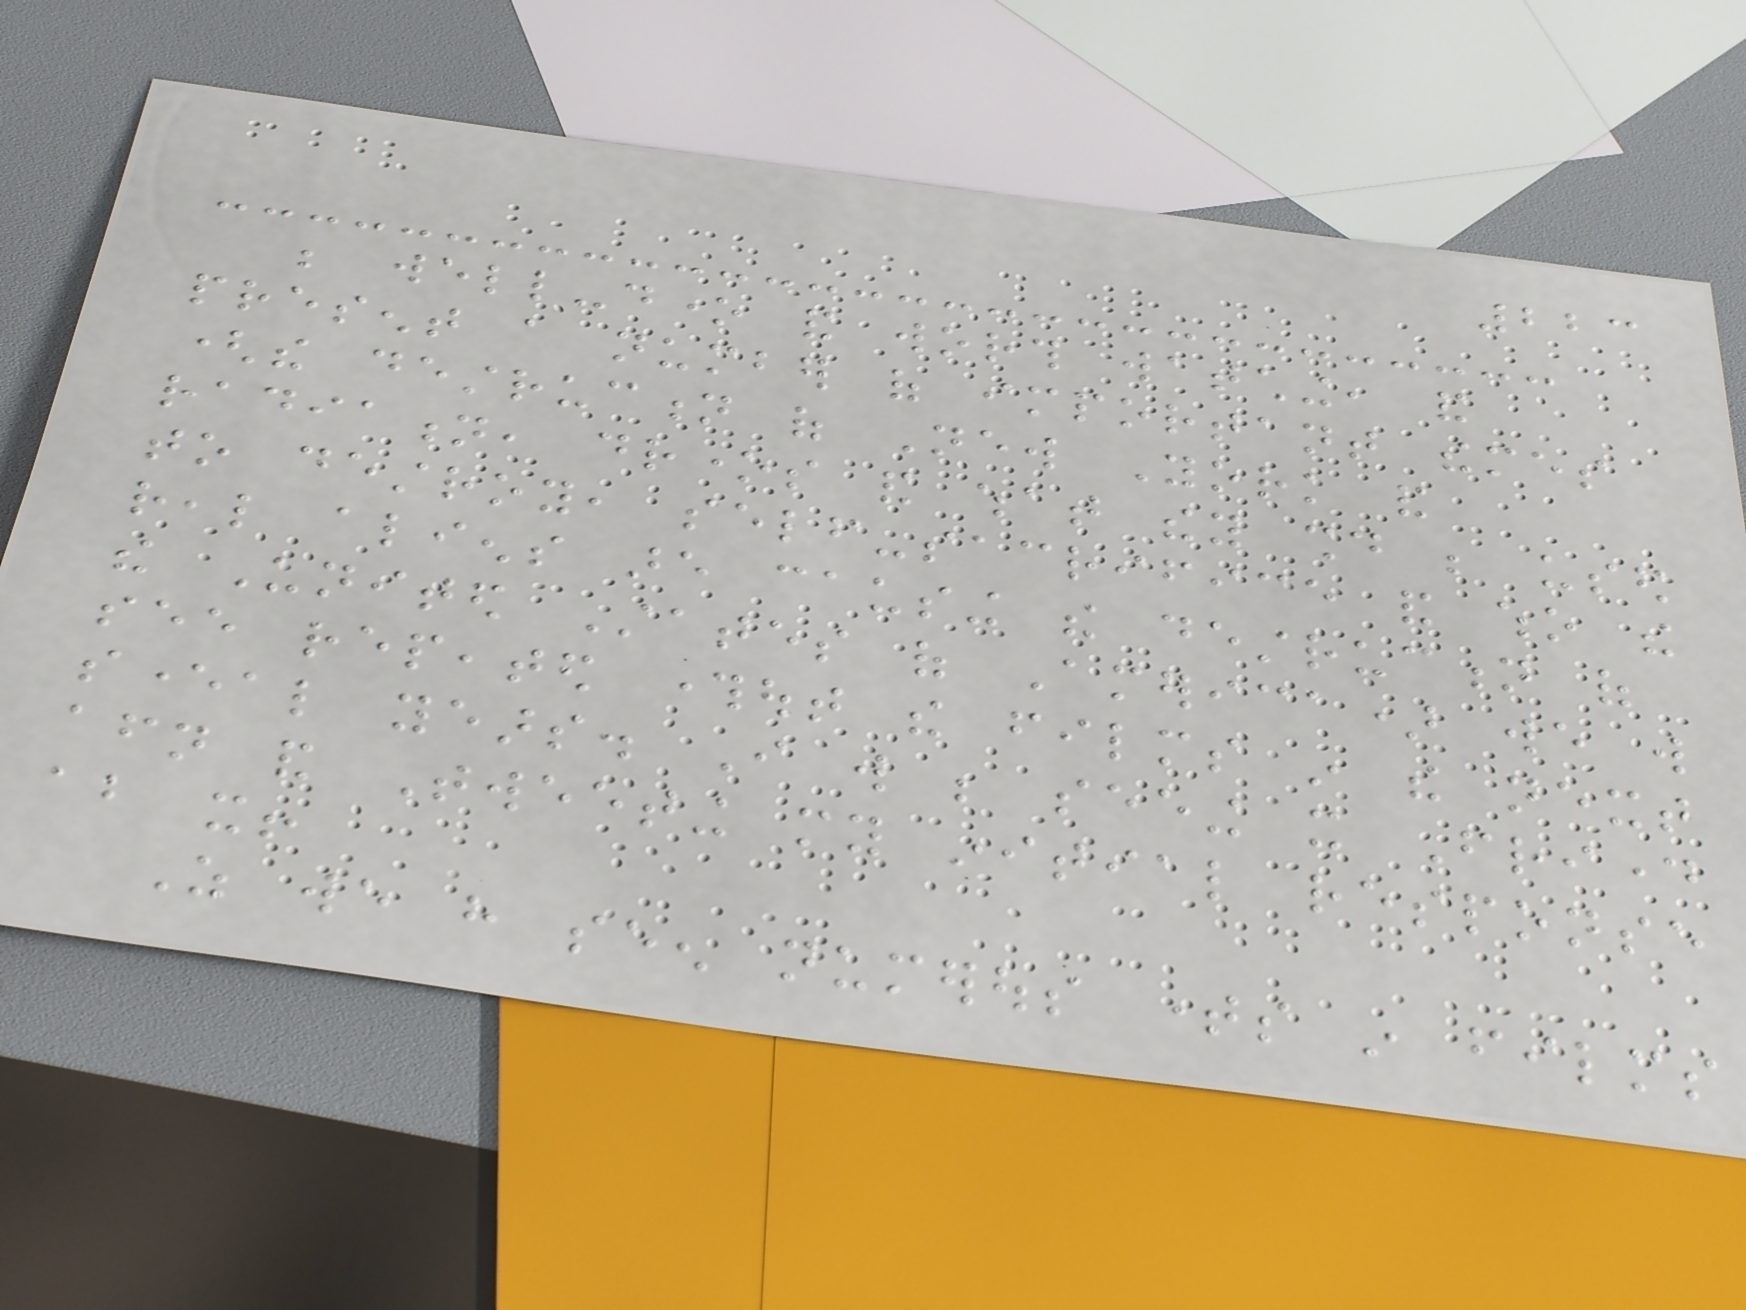223
be well-done and worth watching, and
present a number of important themes
(the destruction of New York and
radiation, drones and what they should be used
to destroy, self-sacrifice and who the
real aliens are causing the destruction of
the United States of America) we will
see repeated throughout the films in the next
several years. I will be seeing it Friday
afternoon and Tweeting my initial response
about it!
As we have seen numerous times in films
